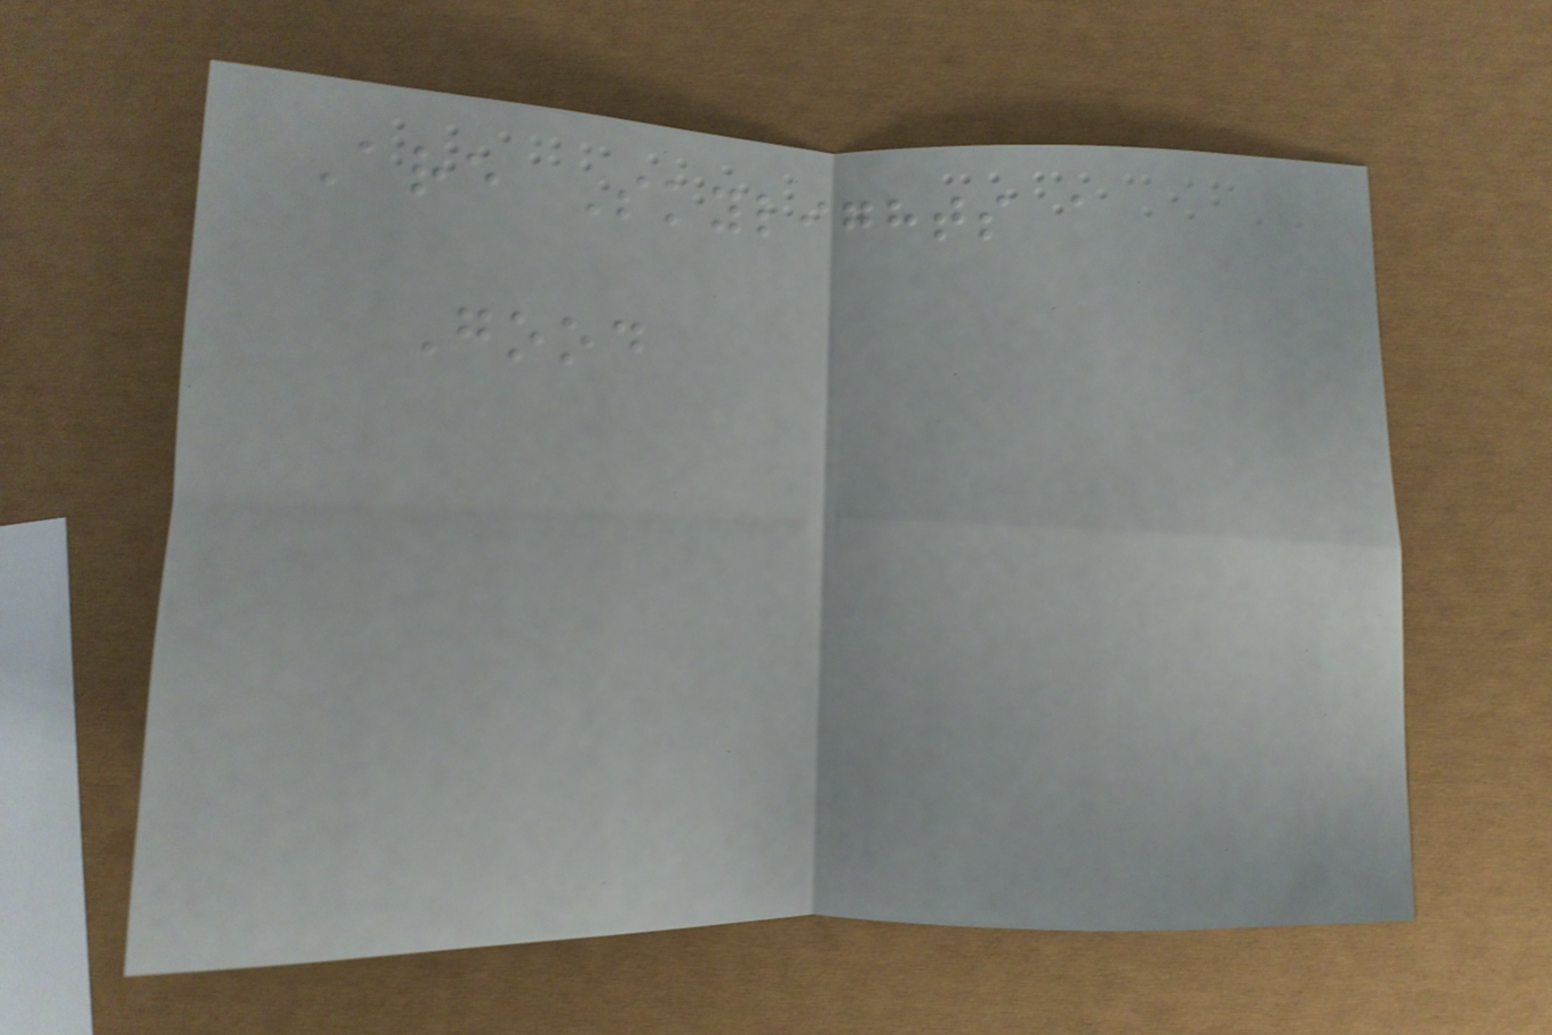Are Skylights a
Good
